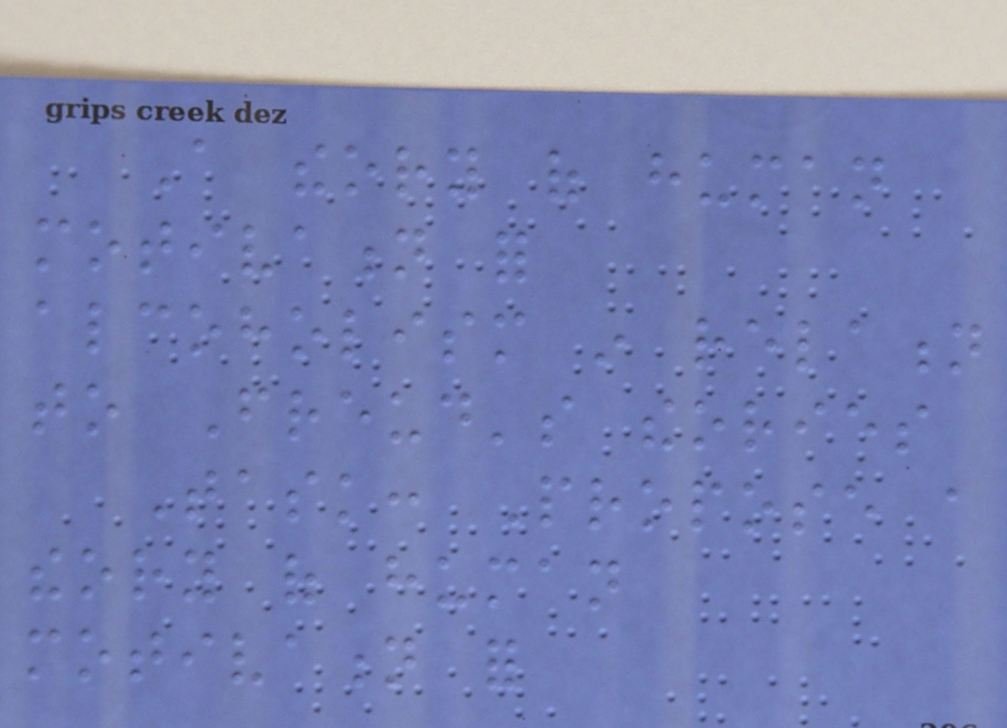A theory of human
motivation for
alcoholism in relation
to Freud's theories
Task: Propose a
theory of human
motivation for
